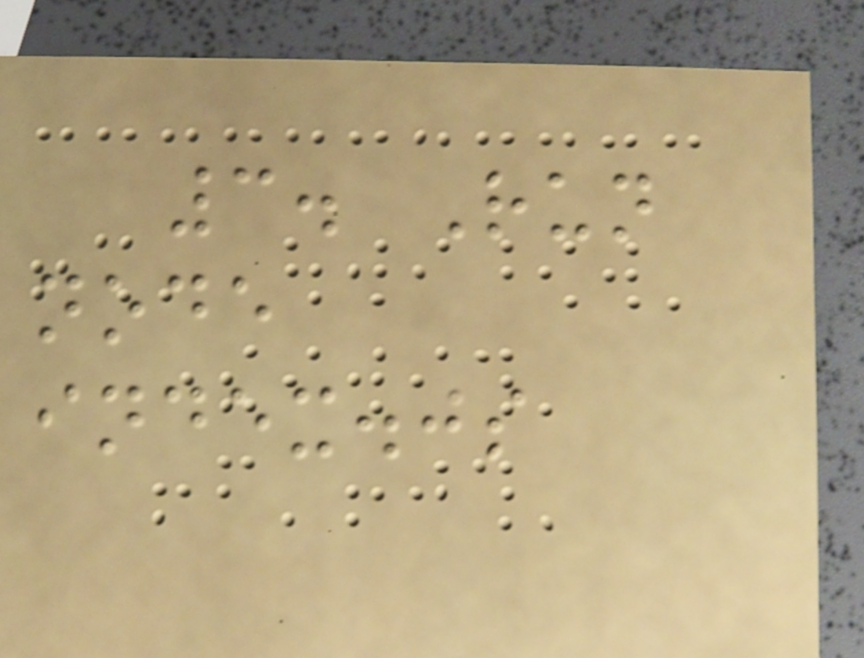3. Run
node
index.js
